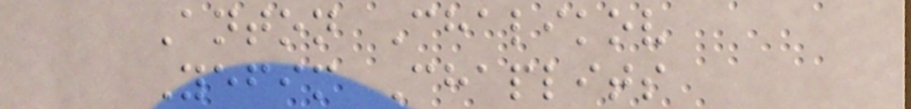Anton Chalikov
Yefim Chaplits
